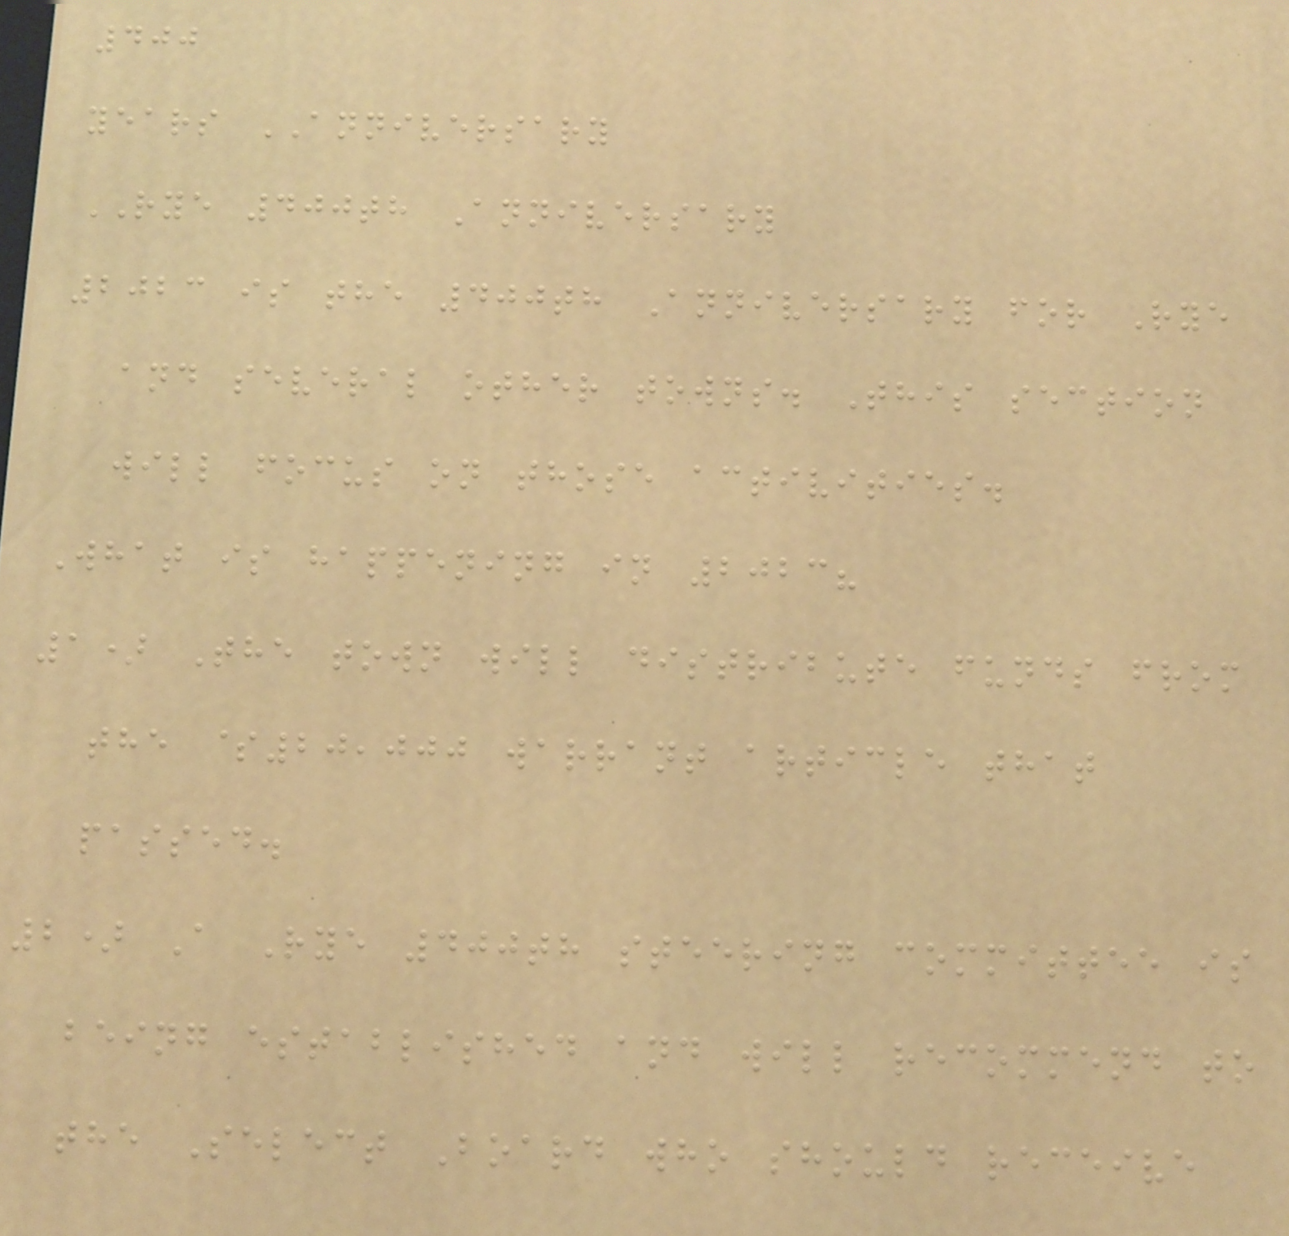400
years ANNIVERSARY
RYE 400th Anniversary
2023 is the 400th Anniversary for Rye
and several other towns. This section
will focus on those activities.
What is happening in 2023?
1) The town will distribute funds from
the $20,000 warrant article that
passed.
2) A Rye 400th steering committee is
being established and will recommend to
the Select Board who should receive
